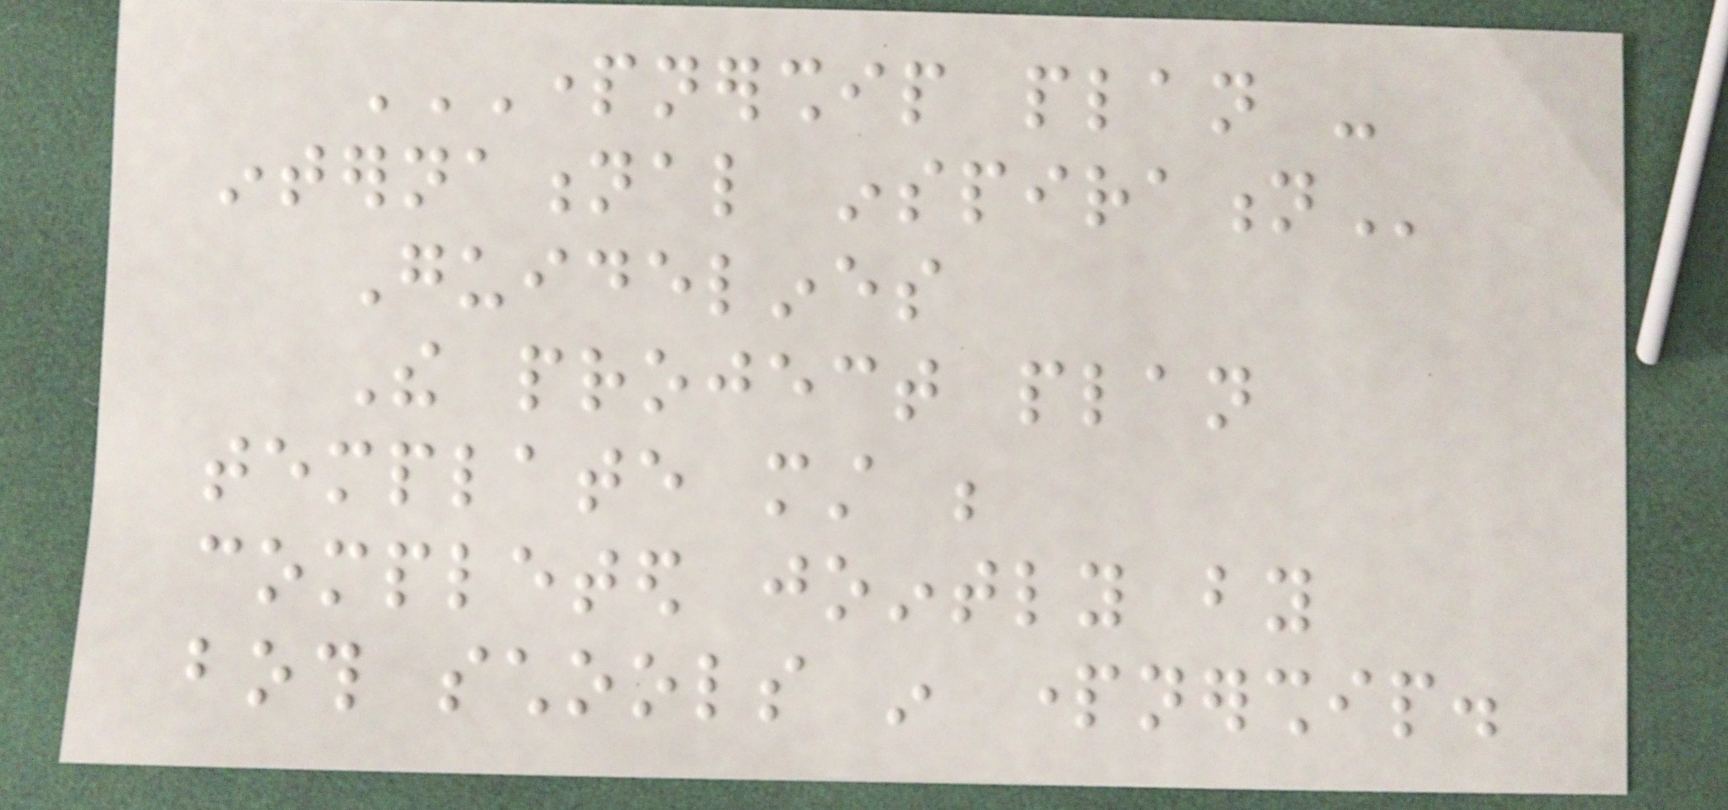PARTNERSHIP PLAN -
INTERNATIONAL INSPIRATION
Guidelines
The project plan
template must be
completed jointly by
both schools in partnership.
